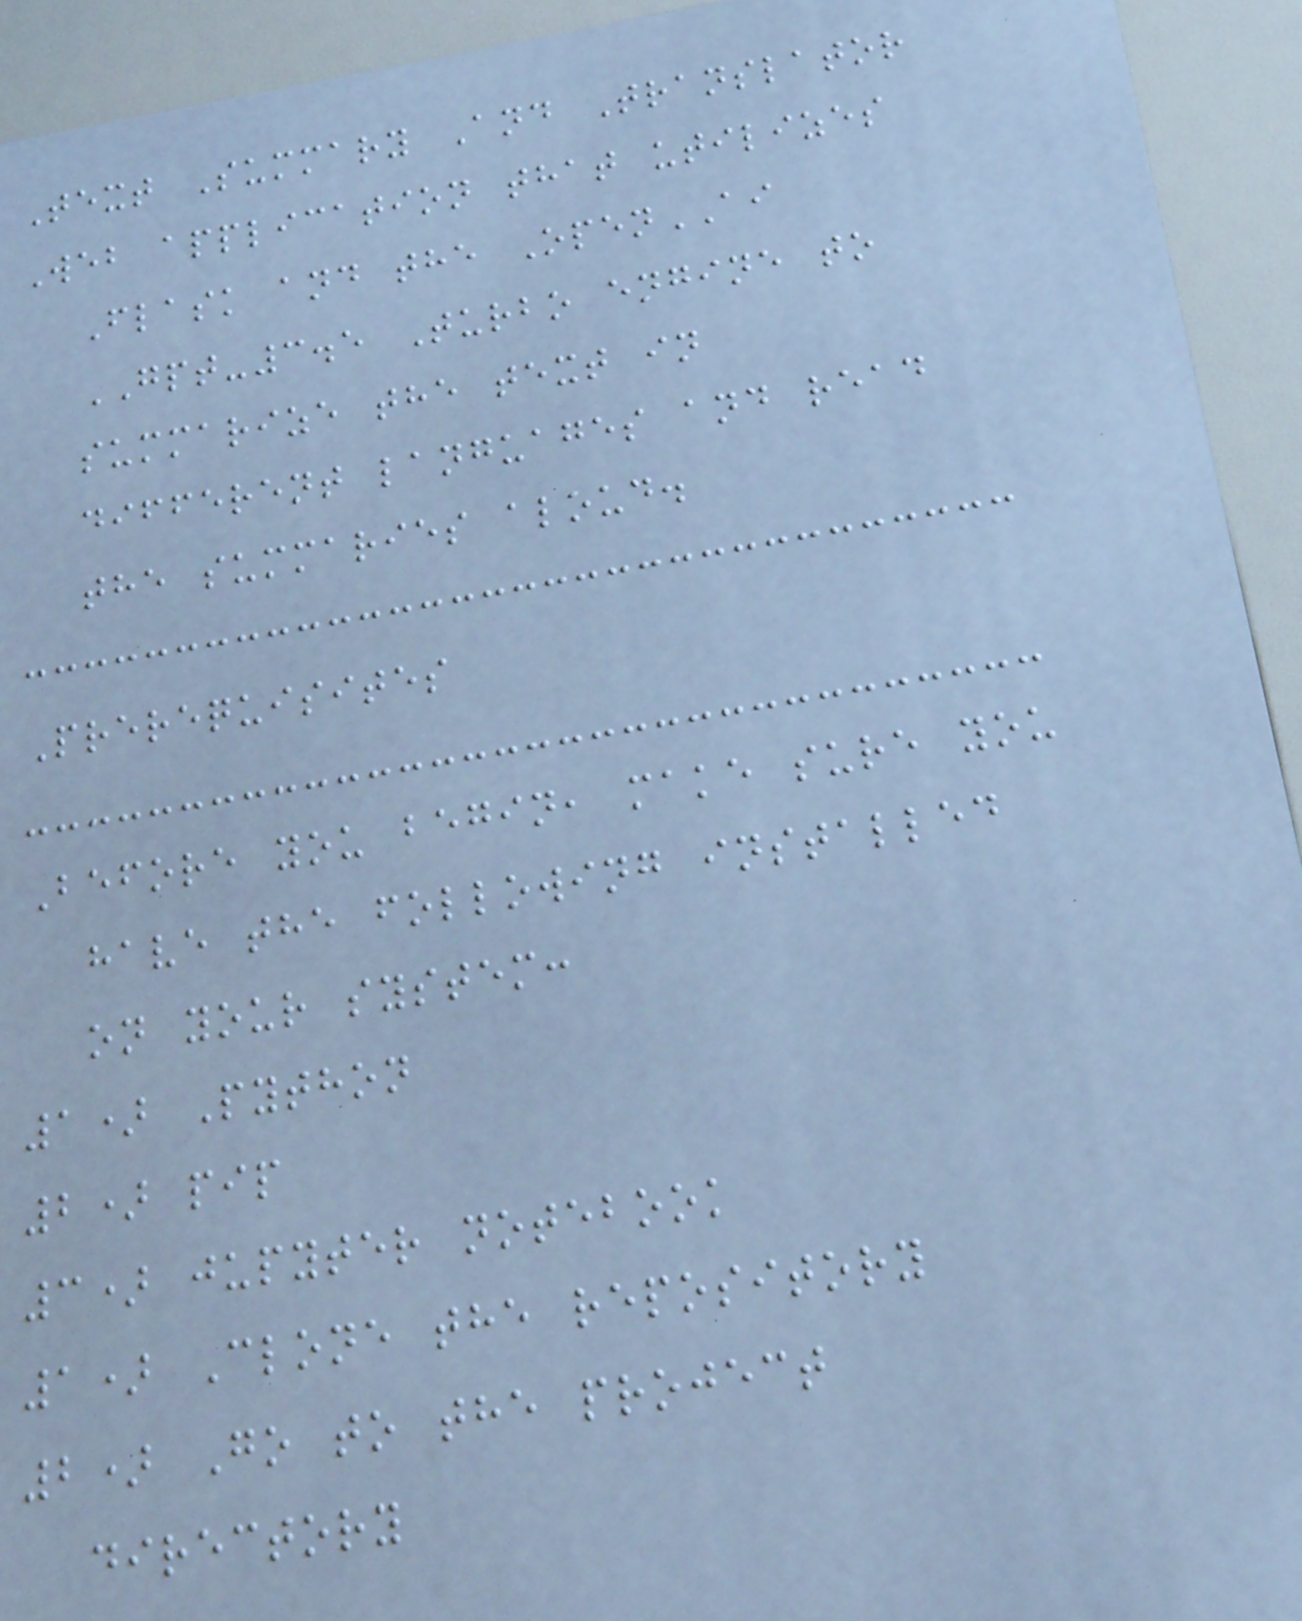Text Summary And Translator
Web application that utilizes
Flask and the OpenAI
GPT-3.5 Turbo engine to
summarize the text in
different languages and read
the summaries aloud.
Prerequisites
Before you begin, make sure you
have the following installed
on your system:
1) Python
2) pip
3) jupyter notebook
1) Clone the repository
2) Go to the project
directory
